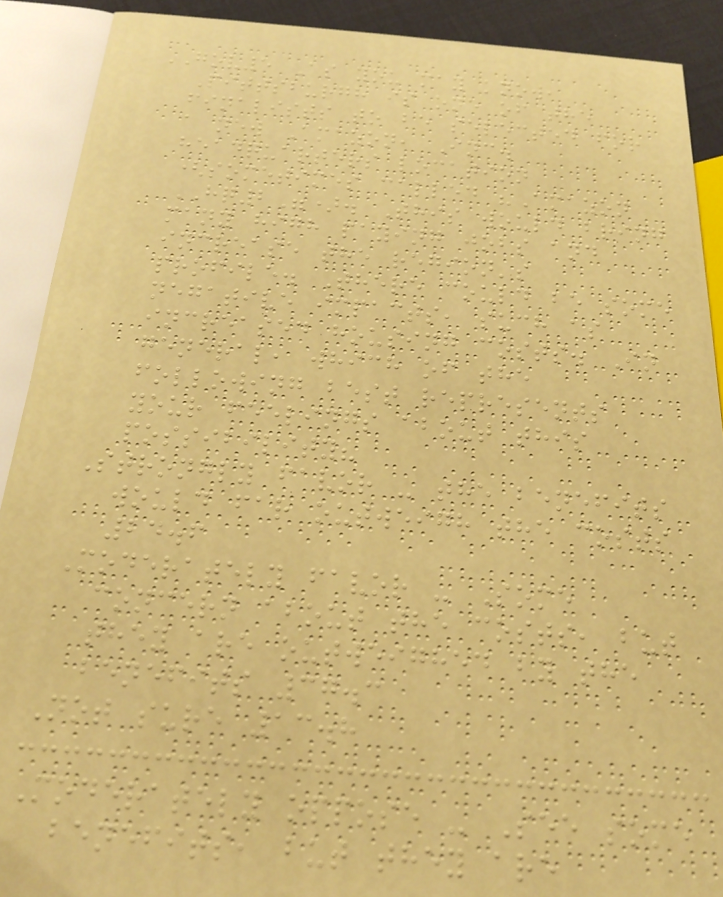GOV5 As you may know,
Pittsburgh is one of the
finalists to be selected for
a new Amazon, Inc.
headquarters location
(sometimes called "Amazon
HQ2"). This would bring
many high paying jobs and
increase the region's
profile. There could be some
negative impacts, such as
increased housing costs. In
general, which of the
following best represents
your feelings about this
possibility?
Strongly favor - the benefits
would far outweigh the costs
24.6
Moderately favor - Some
concern about the costs, but
they are outweighed by the
benefits 37.3
Not sure 13.8
Moderately oppose - See some
benefits, but they are
